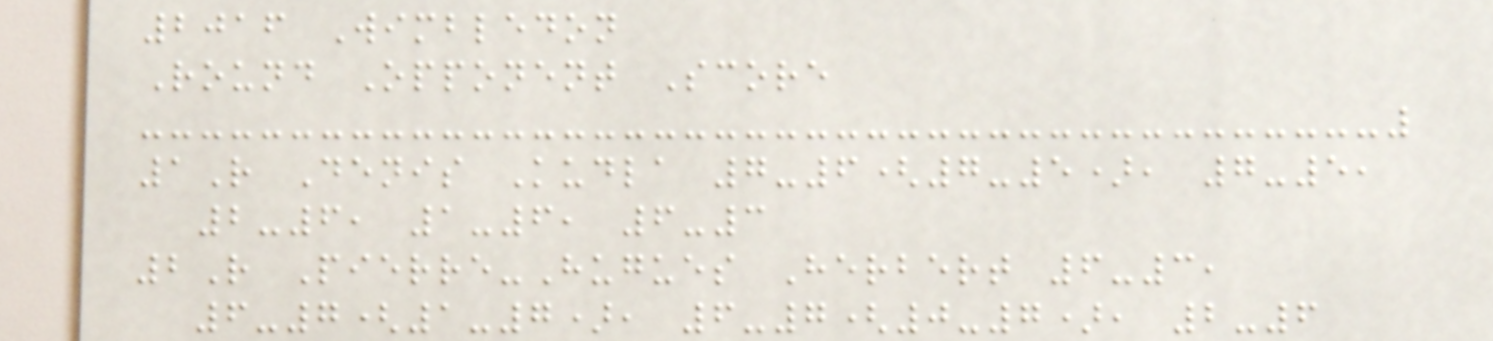2016 Wimbledon
Round Opponent Score
1R Denis Kudla 7-6(7-5), 7-5,
2-6, 1-6, 6-3
2R Pierre-Hugues Herbert 6-3,
6-7(1-7), 6-7(0-7), 2-6
